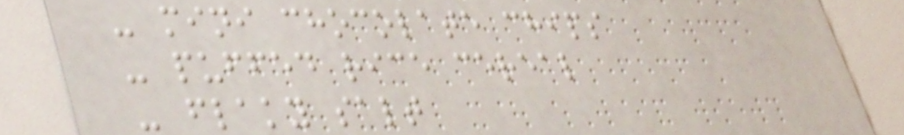- mini chocolate chips
- puffed rice cereal
- flaky salt
